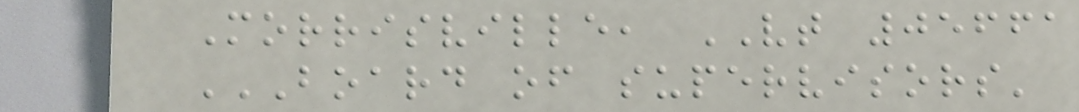Morrisville, VT 05661
BOARD OF SUPERVISORS'
